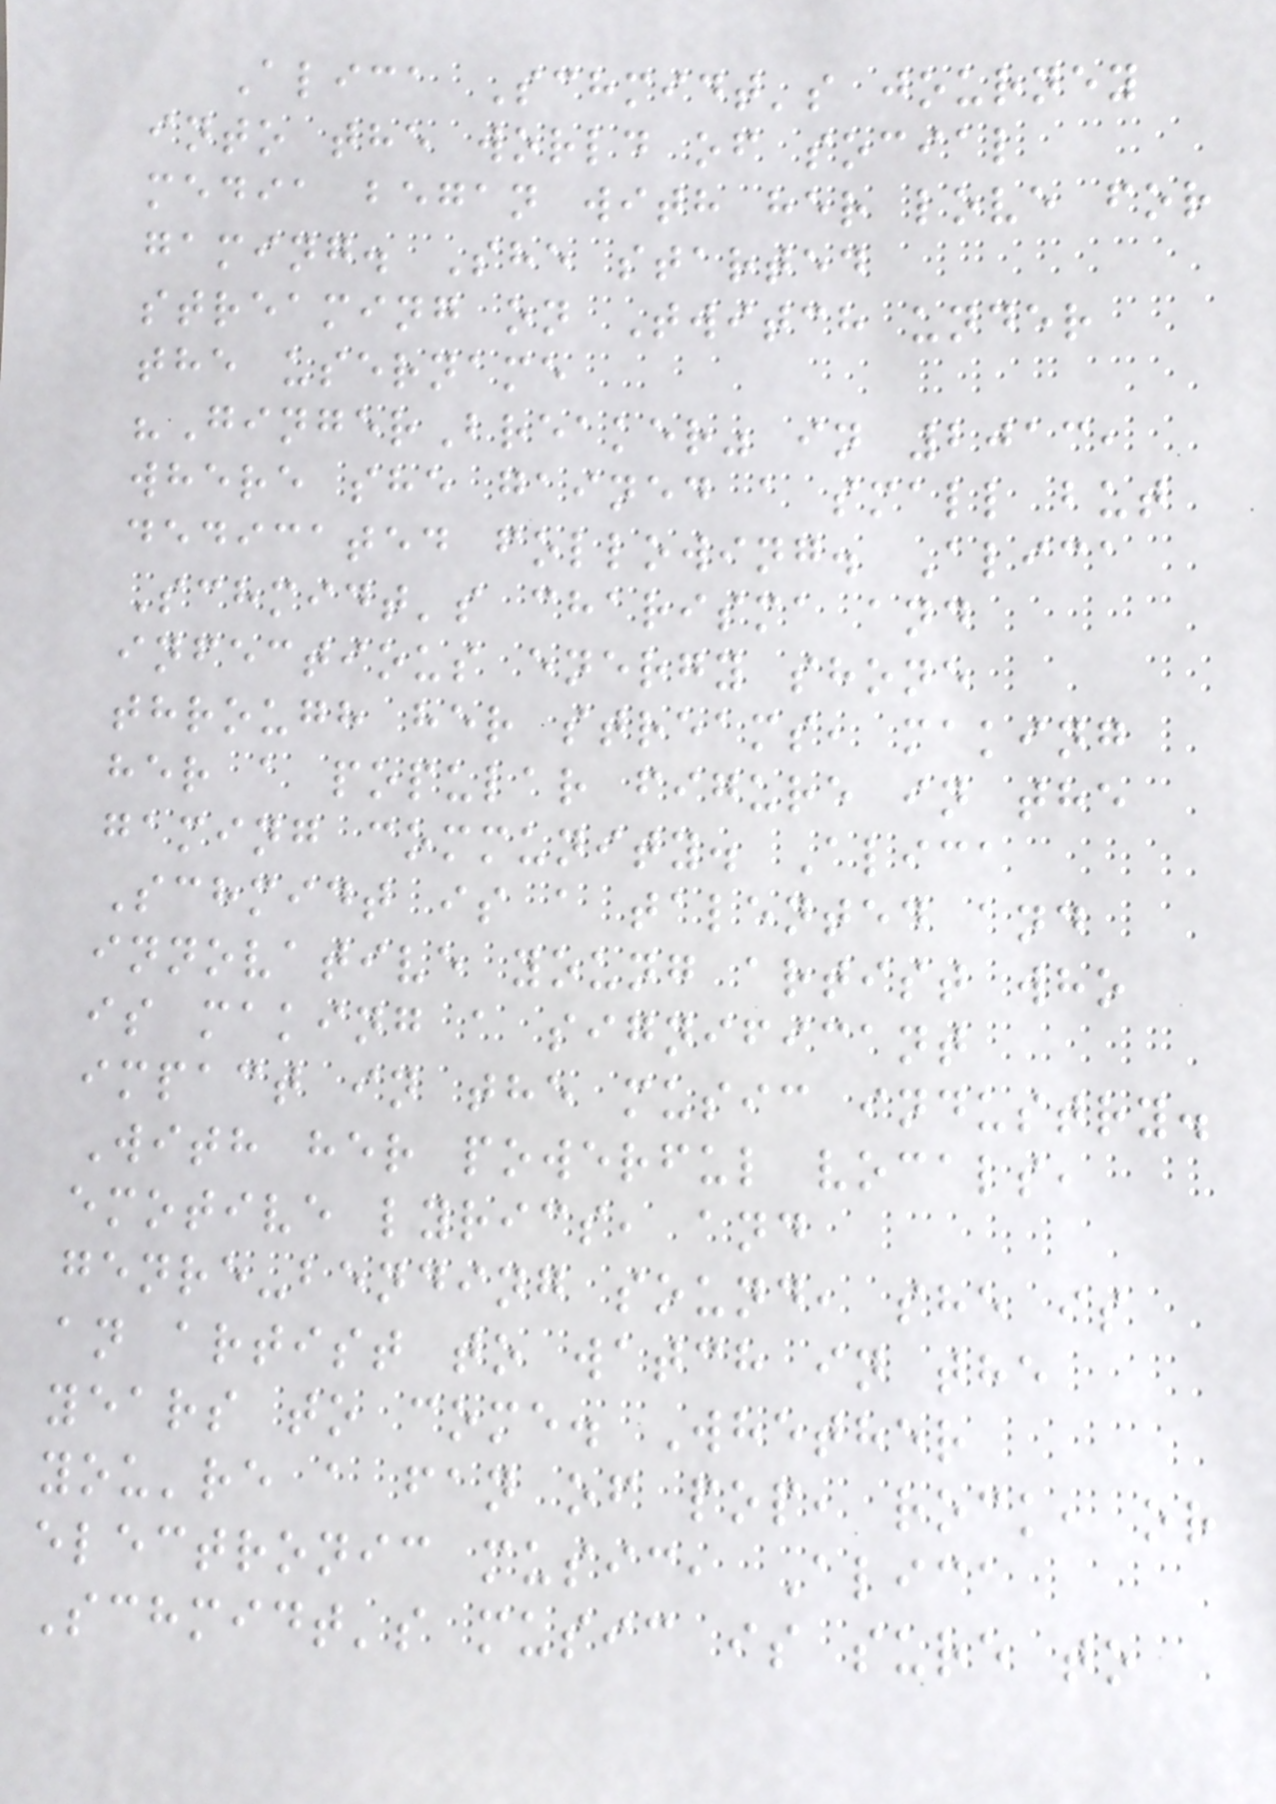Alica Schmidt's journey
into the world of social
media began with her love for
gaming. She started
streaming on Twitch under
the username
"GingerBreaker" in 2013,
where she gained a small but
dedicated following. Alica
Schmidt's charisma and
infectious energy shone
through her streams, making
her a popular figure in the
gaming community. Alica
Schmidt is a talented and
innovative young artist who
is making a significant
impact in the music industry.
With her powerful vocals,
emotive lyrics, and
genre-bending sound, she is
an artist to watch in the
years to come. Whether
you're a fan of pop, rock, or
electronic music, Alica
Schmidt's music is sure to
